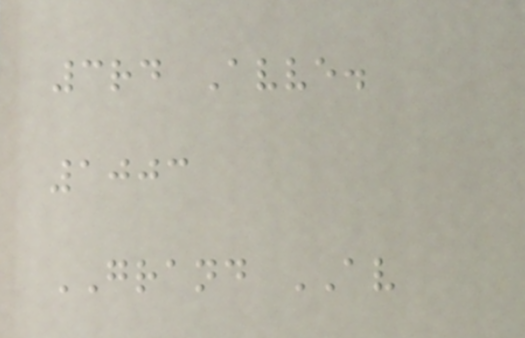3rd Avve.
1003
GRAND AV
